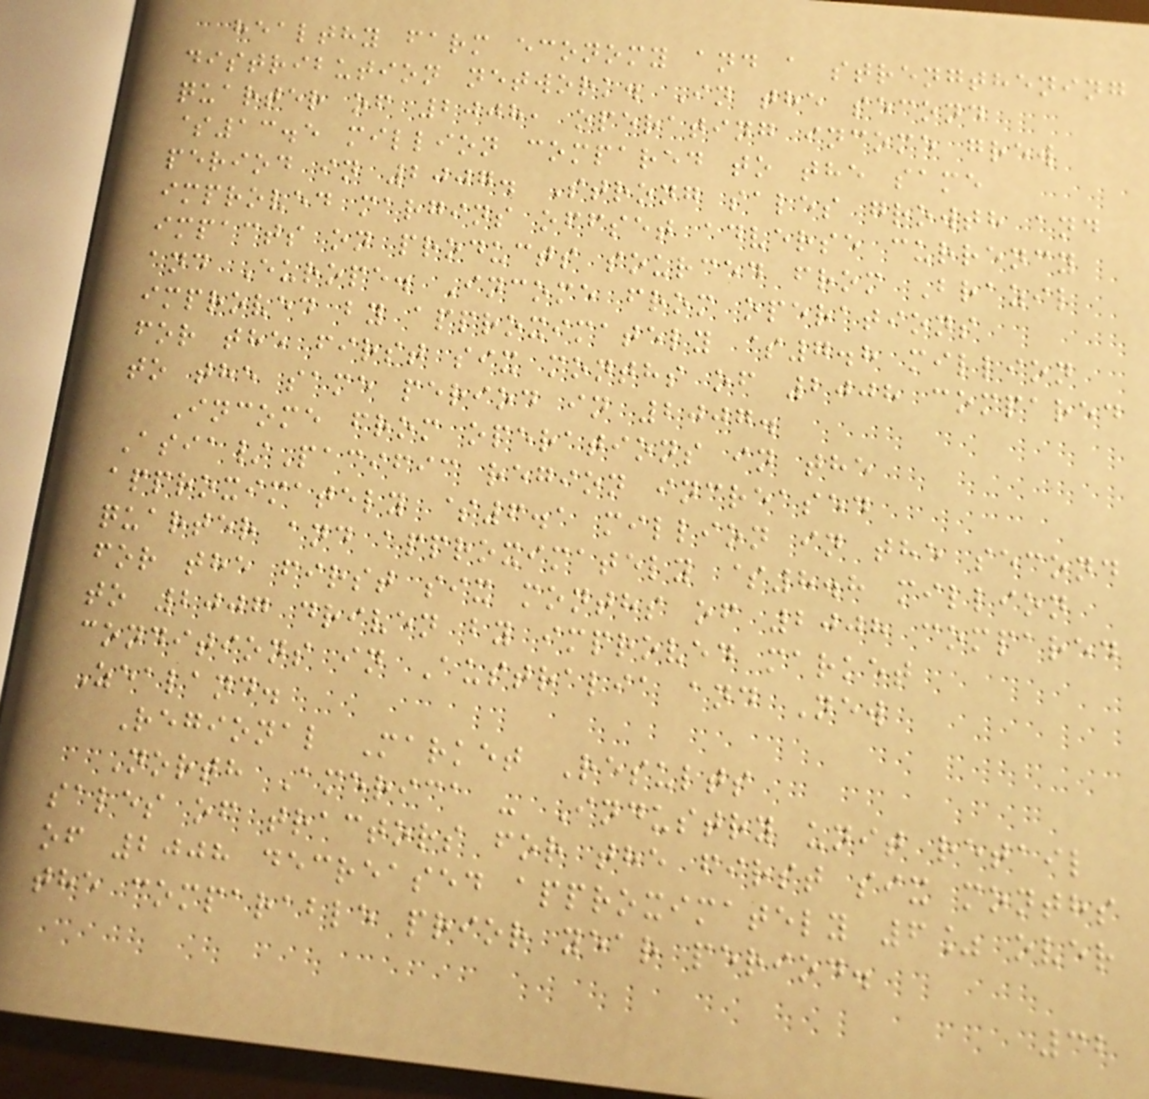healthy farm economy and a strengthening
distribution network. In the second
quarter of 2008, operating income grew
$13.5 million compared to the same
period in 2007. Strong sales growth and
improved margins offset adverse currency
impacts on products sourced from Brazil
and Europe. Income from operations
improved by approximately $7.8 million
for the first six months of 2008 compared
to the same period in 2007.
Income from operations in the
Asia/Pacific region increased
approximately $6.1 million in the second
quarter and approximately $8.8 million
for the first six months of 2008 compared
to 2007 driven by improved market
conditions in Australia and New
Zealand.
Regional Market Results
North America - Industry unit retail
sales of tractors for the first six months
of 2008 decreased approximately 6% over
the comparable prior year period.
32
